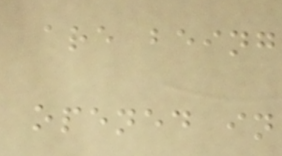are being
opened in
